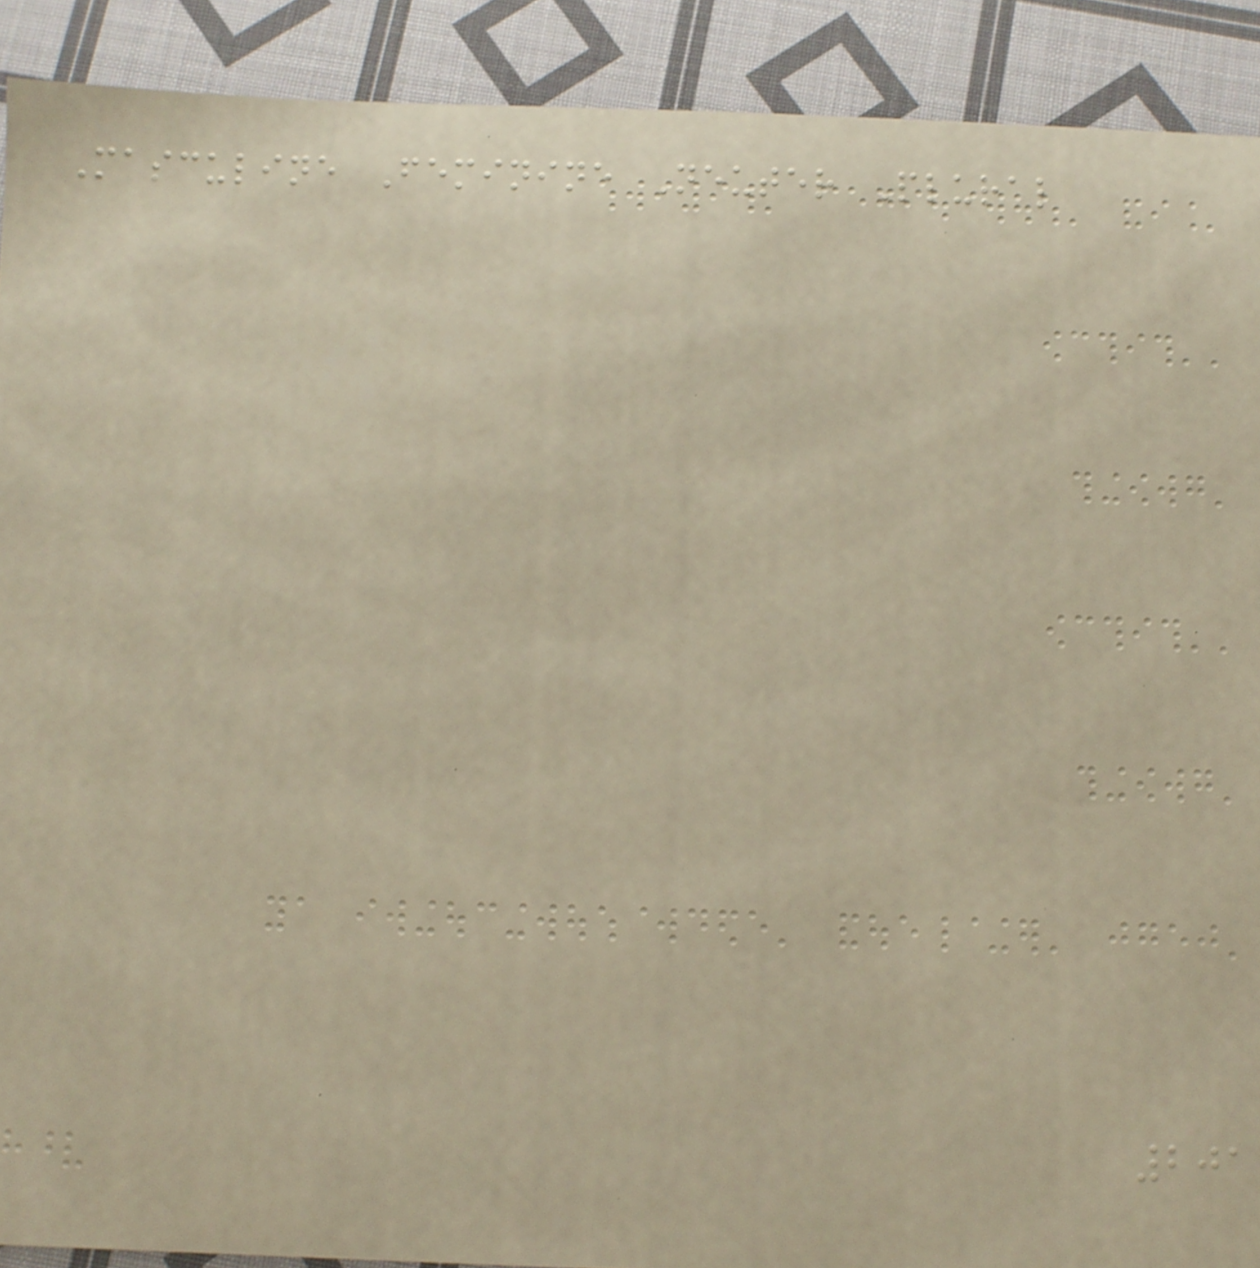Masculine Feminine Neuter Plural
201
